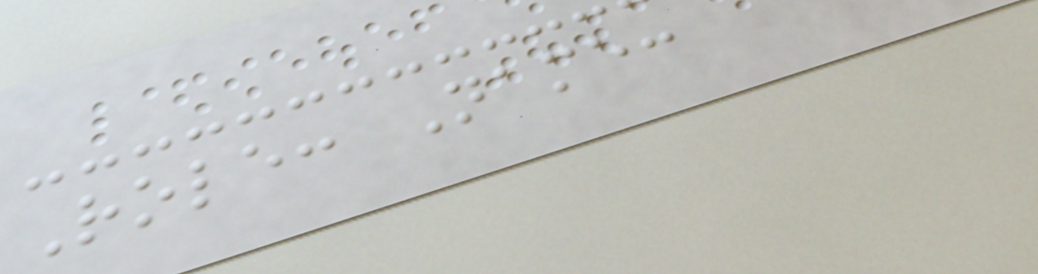Role: Name:
